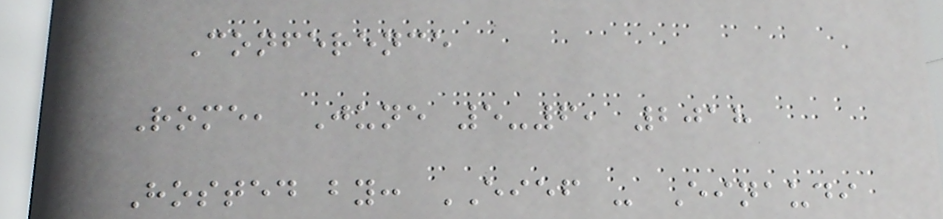Conference
Rome, June 5-6, 2018
Hosted by: EIEF - Einaudi
